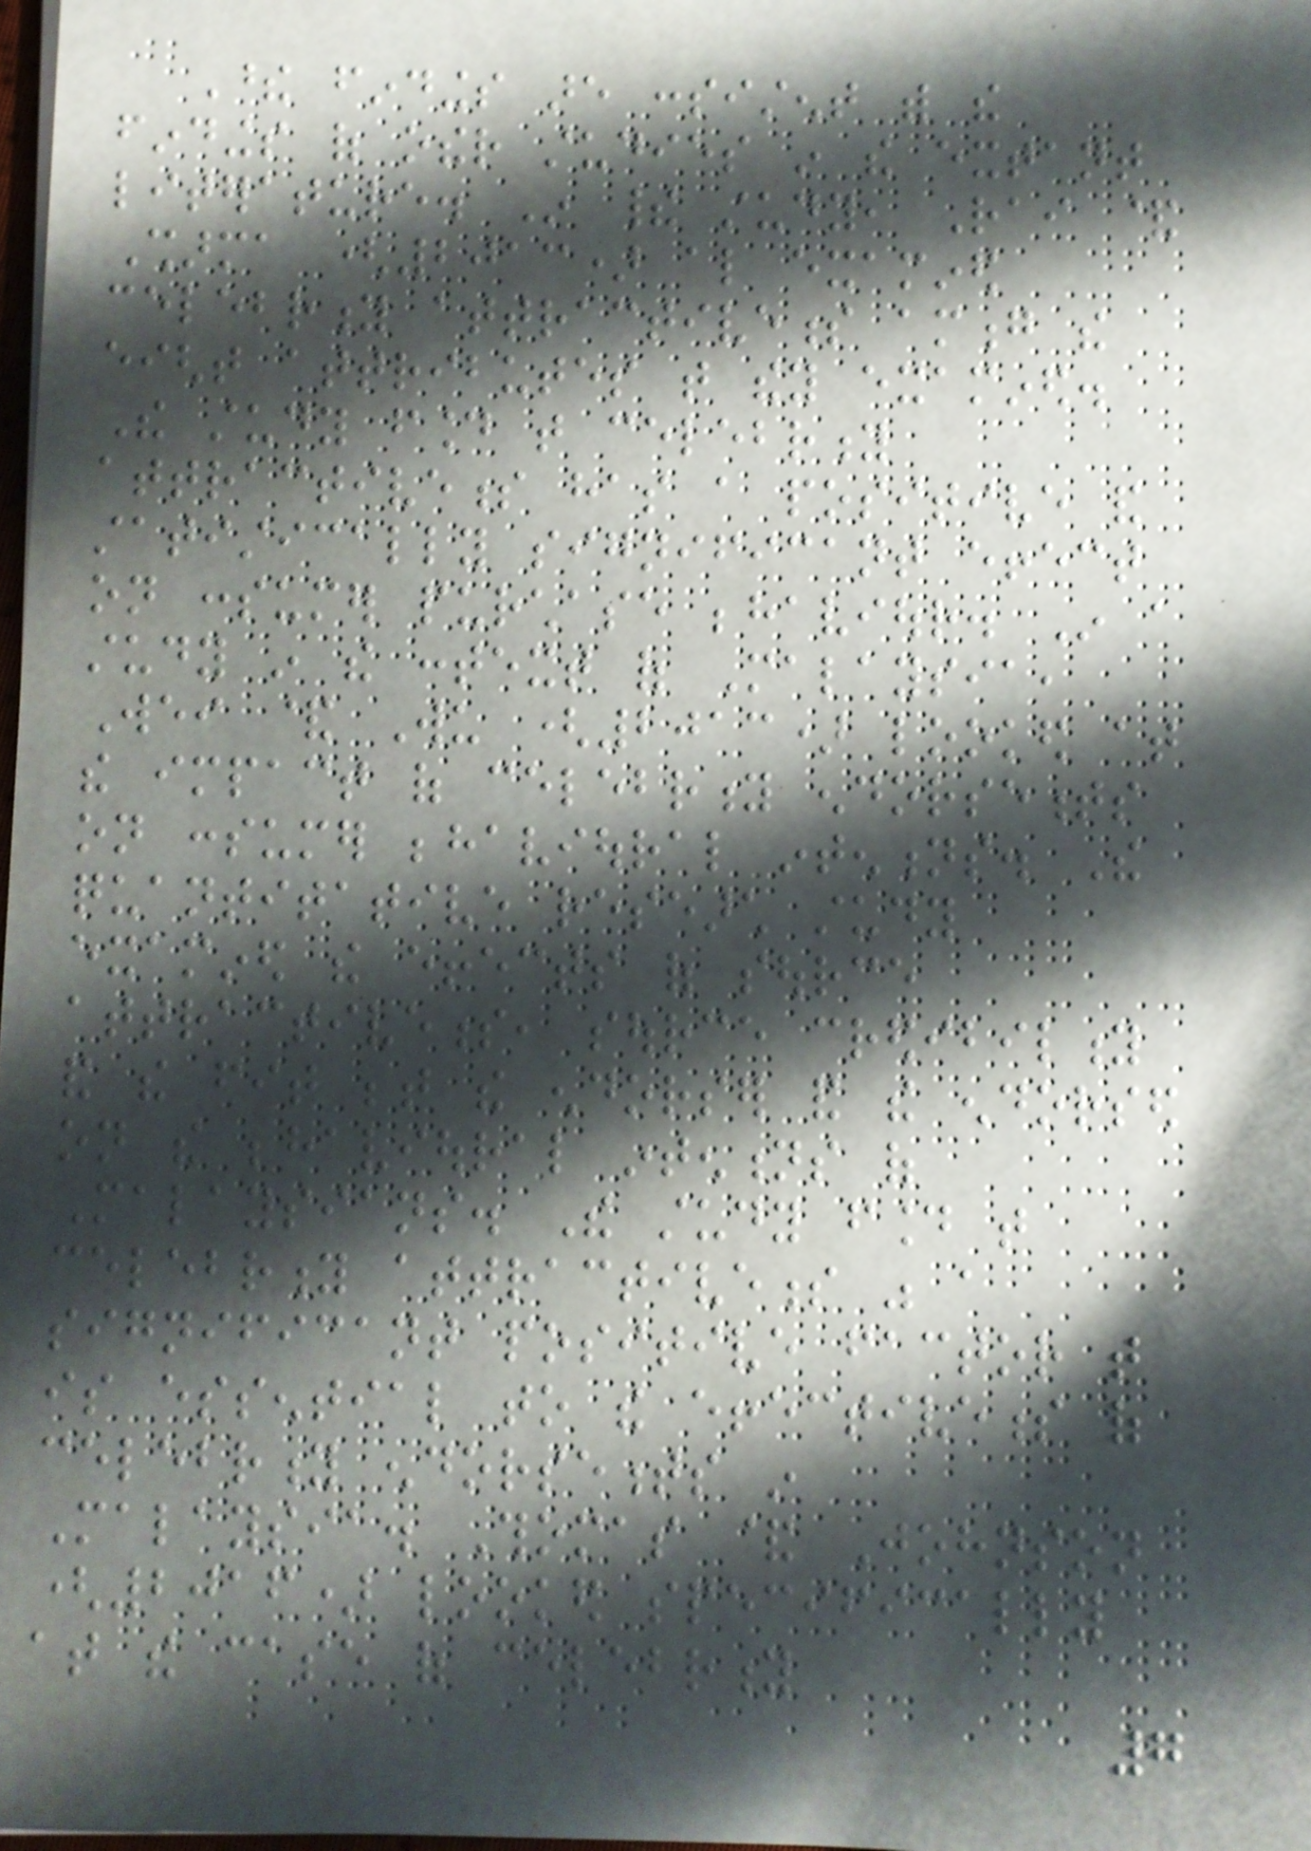These findings are consistent with the
findings of other studies in the extant
literature. In their study, Rai &
Sharma (2013) also examined
celebrity attractiveness among the
eight attributes that they examined.
The study found that celebrity
attractiveness has a positive and
statistically significant effect
on consumer purchase behaviour. In a
study in the context of Malaysia,
Wei & Wu (2013) looked at
the impact of celebrity endorsements
on consumer behavioural intentions. The
quantitative research study
examined the effects of source
attractiveness, source credibility
and the fit between the endorser and the endorsed
on the behavioural intentions of
Malaysians. The study found that
celebrity attractiveness was a
significant positive factor that
is essential to the effectiveness of
celebrity endorsements in
Malaysia. Thomas & Johnson
(2016) looked specifically
at the case of celebrity
7
